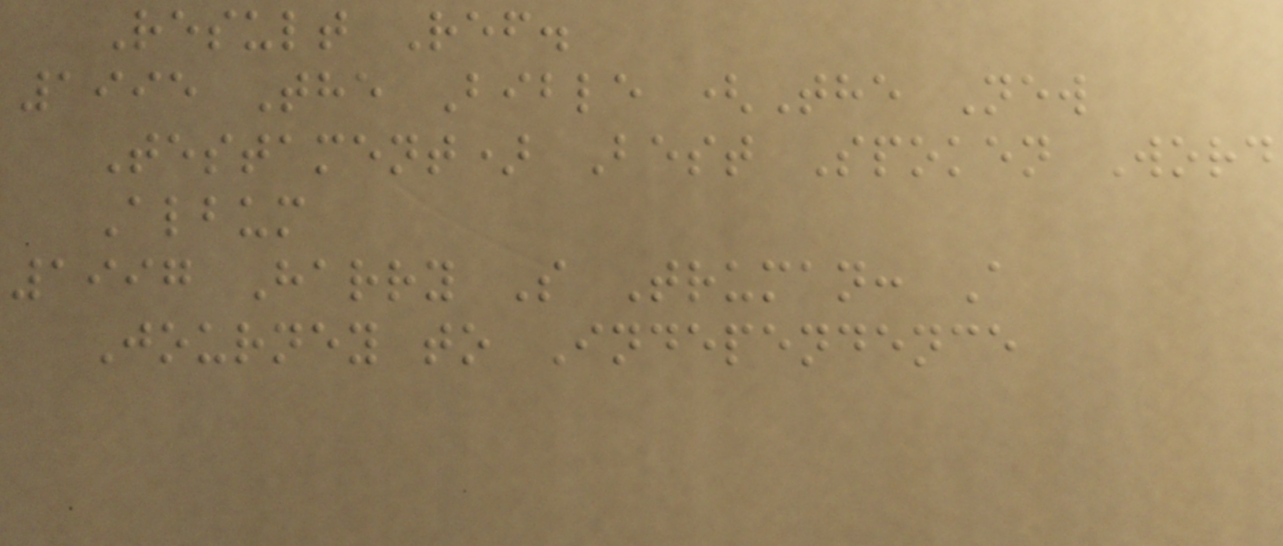Result Ref.
1995 The Bible (The New
Testament) Best Spoken Word
Album
1997 Harry S Truman: A
Journey to Independence
